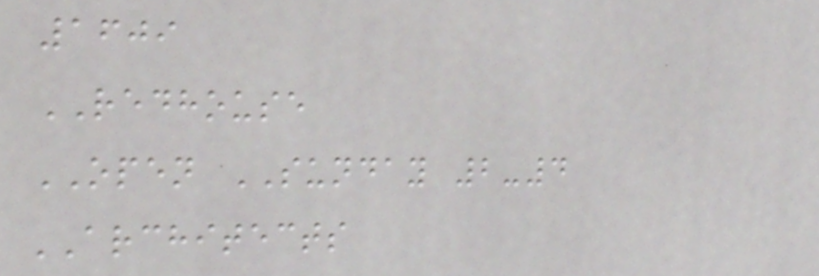1609
REDHOUSE
OPEN SUNDAY 2-4
ARCHITECTS
